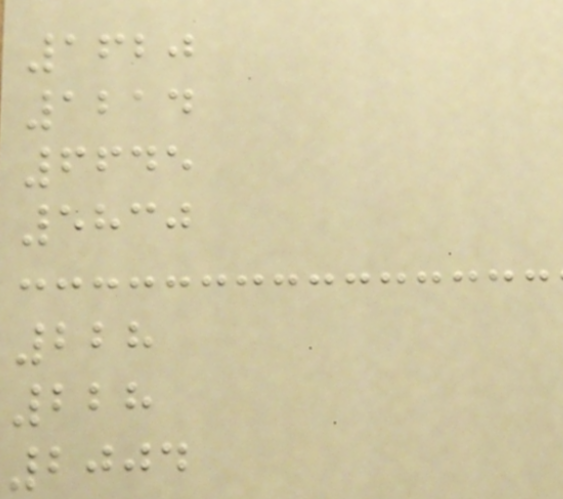1620
1214
6645
5830
228
228
2004
